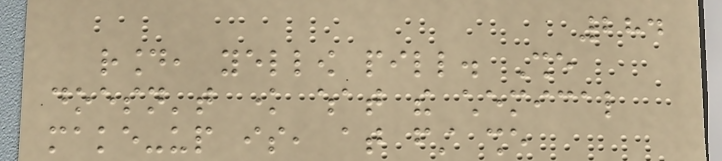284
round, yellow pill. She
doesn't know what the chemical
make-up is, at first she
